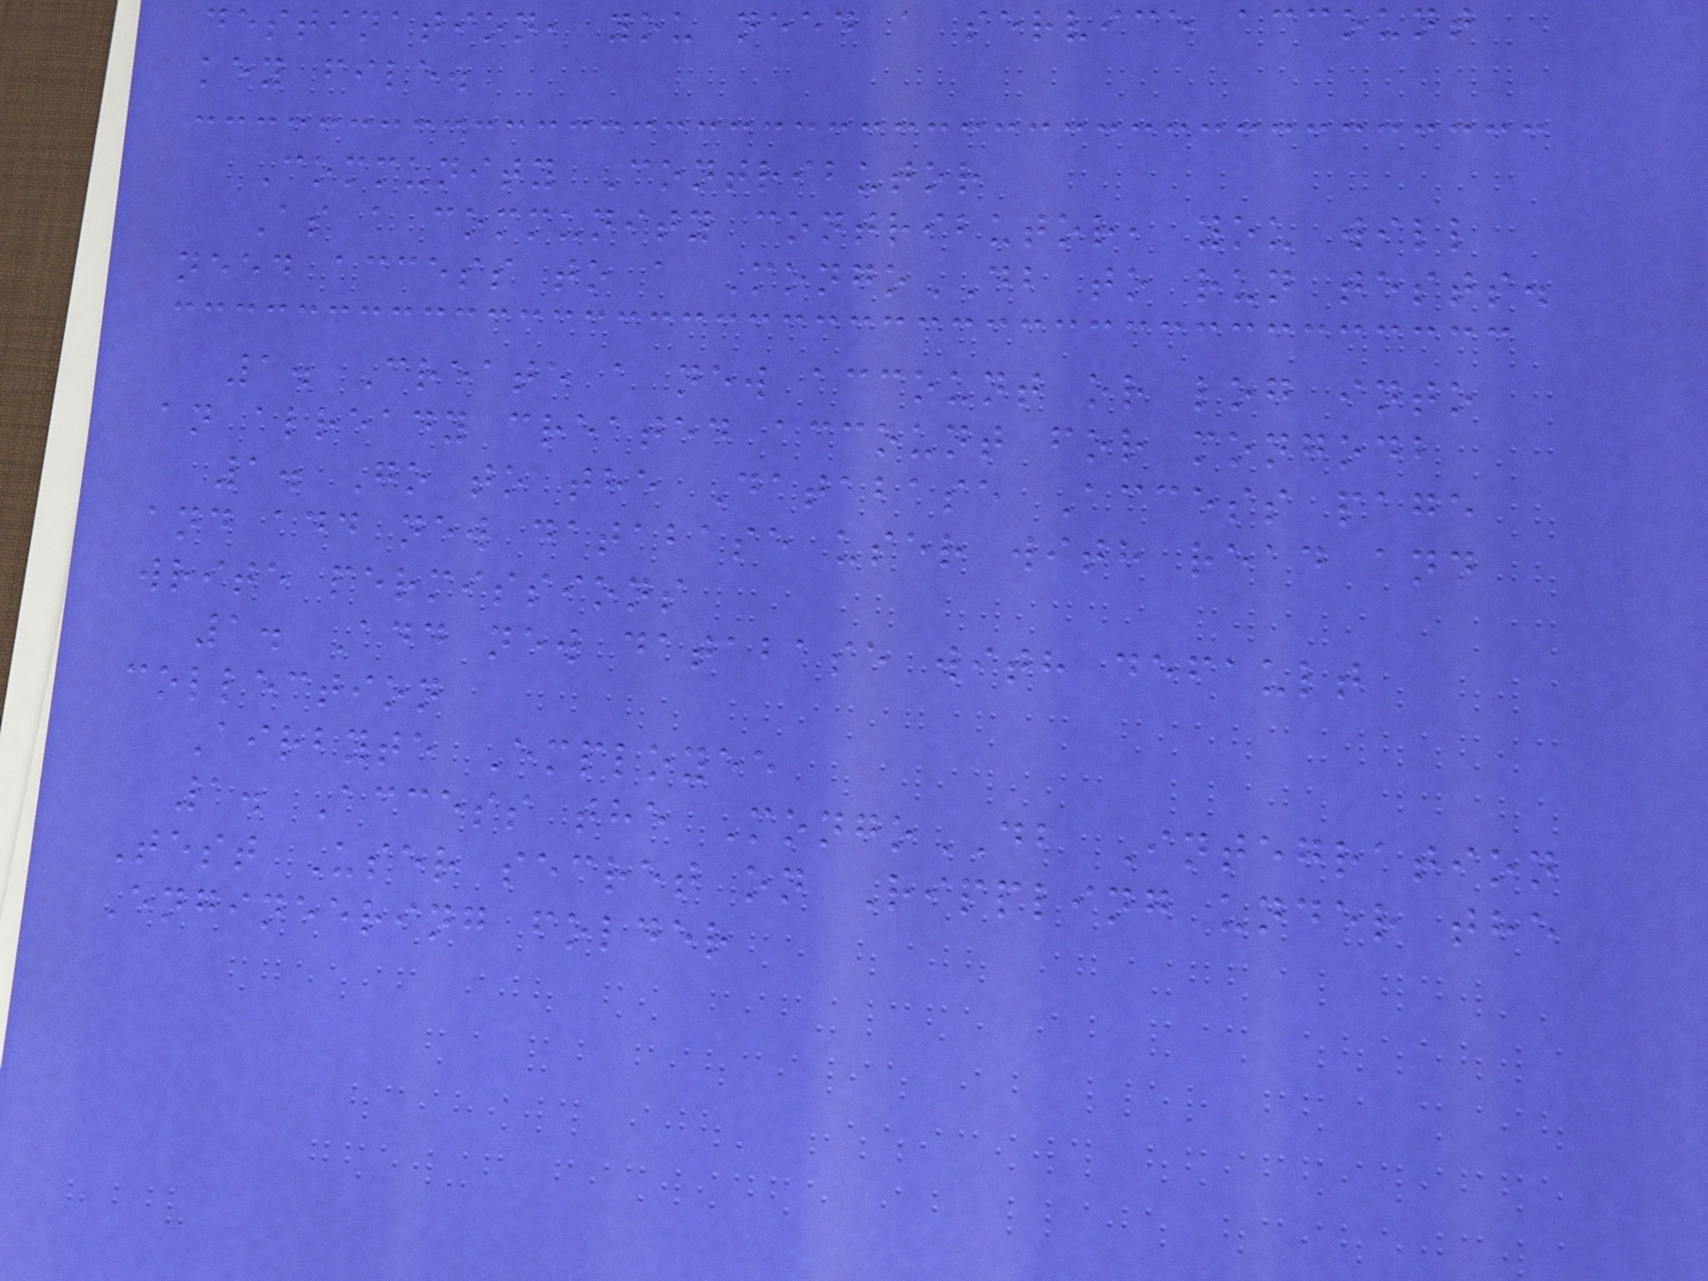destination, you need a service account
key file.
Community Contributor
As a community contributor, you will
need access to a MongoDB to run tests.
1. Create a new account or log into
an already created account for mongodb
1. Go to the Database Access page
and add new database user with read and
write permissions
1. Add new database with default
collection
Airbyte Employee
1. Access the MongoDB Integration
Test User secret on Rippling under the
Engineering folder
